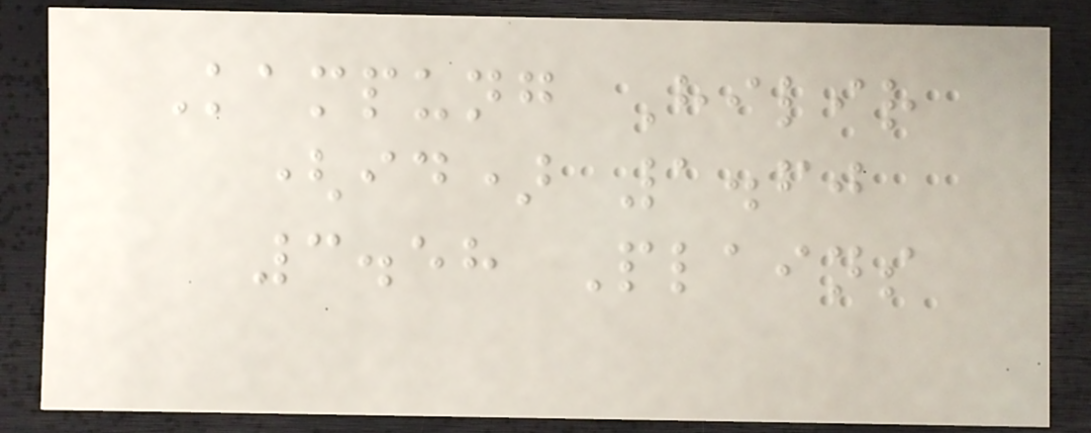Kampung Hilir
(id) 1.60
3.58 Plains
